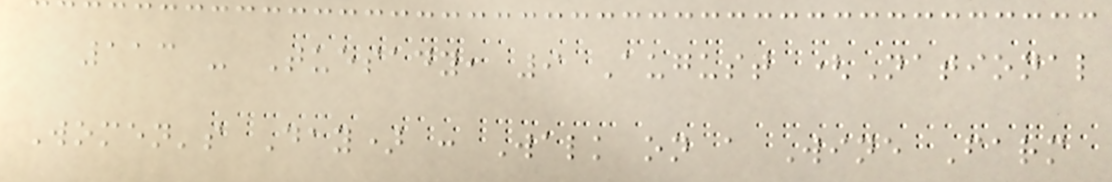113 - Tuesady, 9 August (National
Women's Day) : Walk on a Wine Farm
